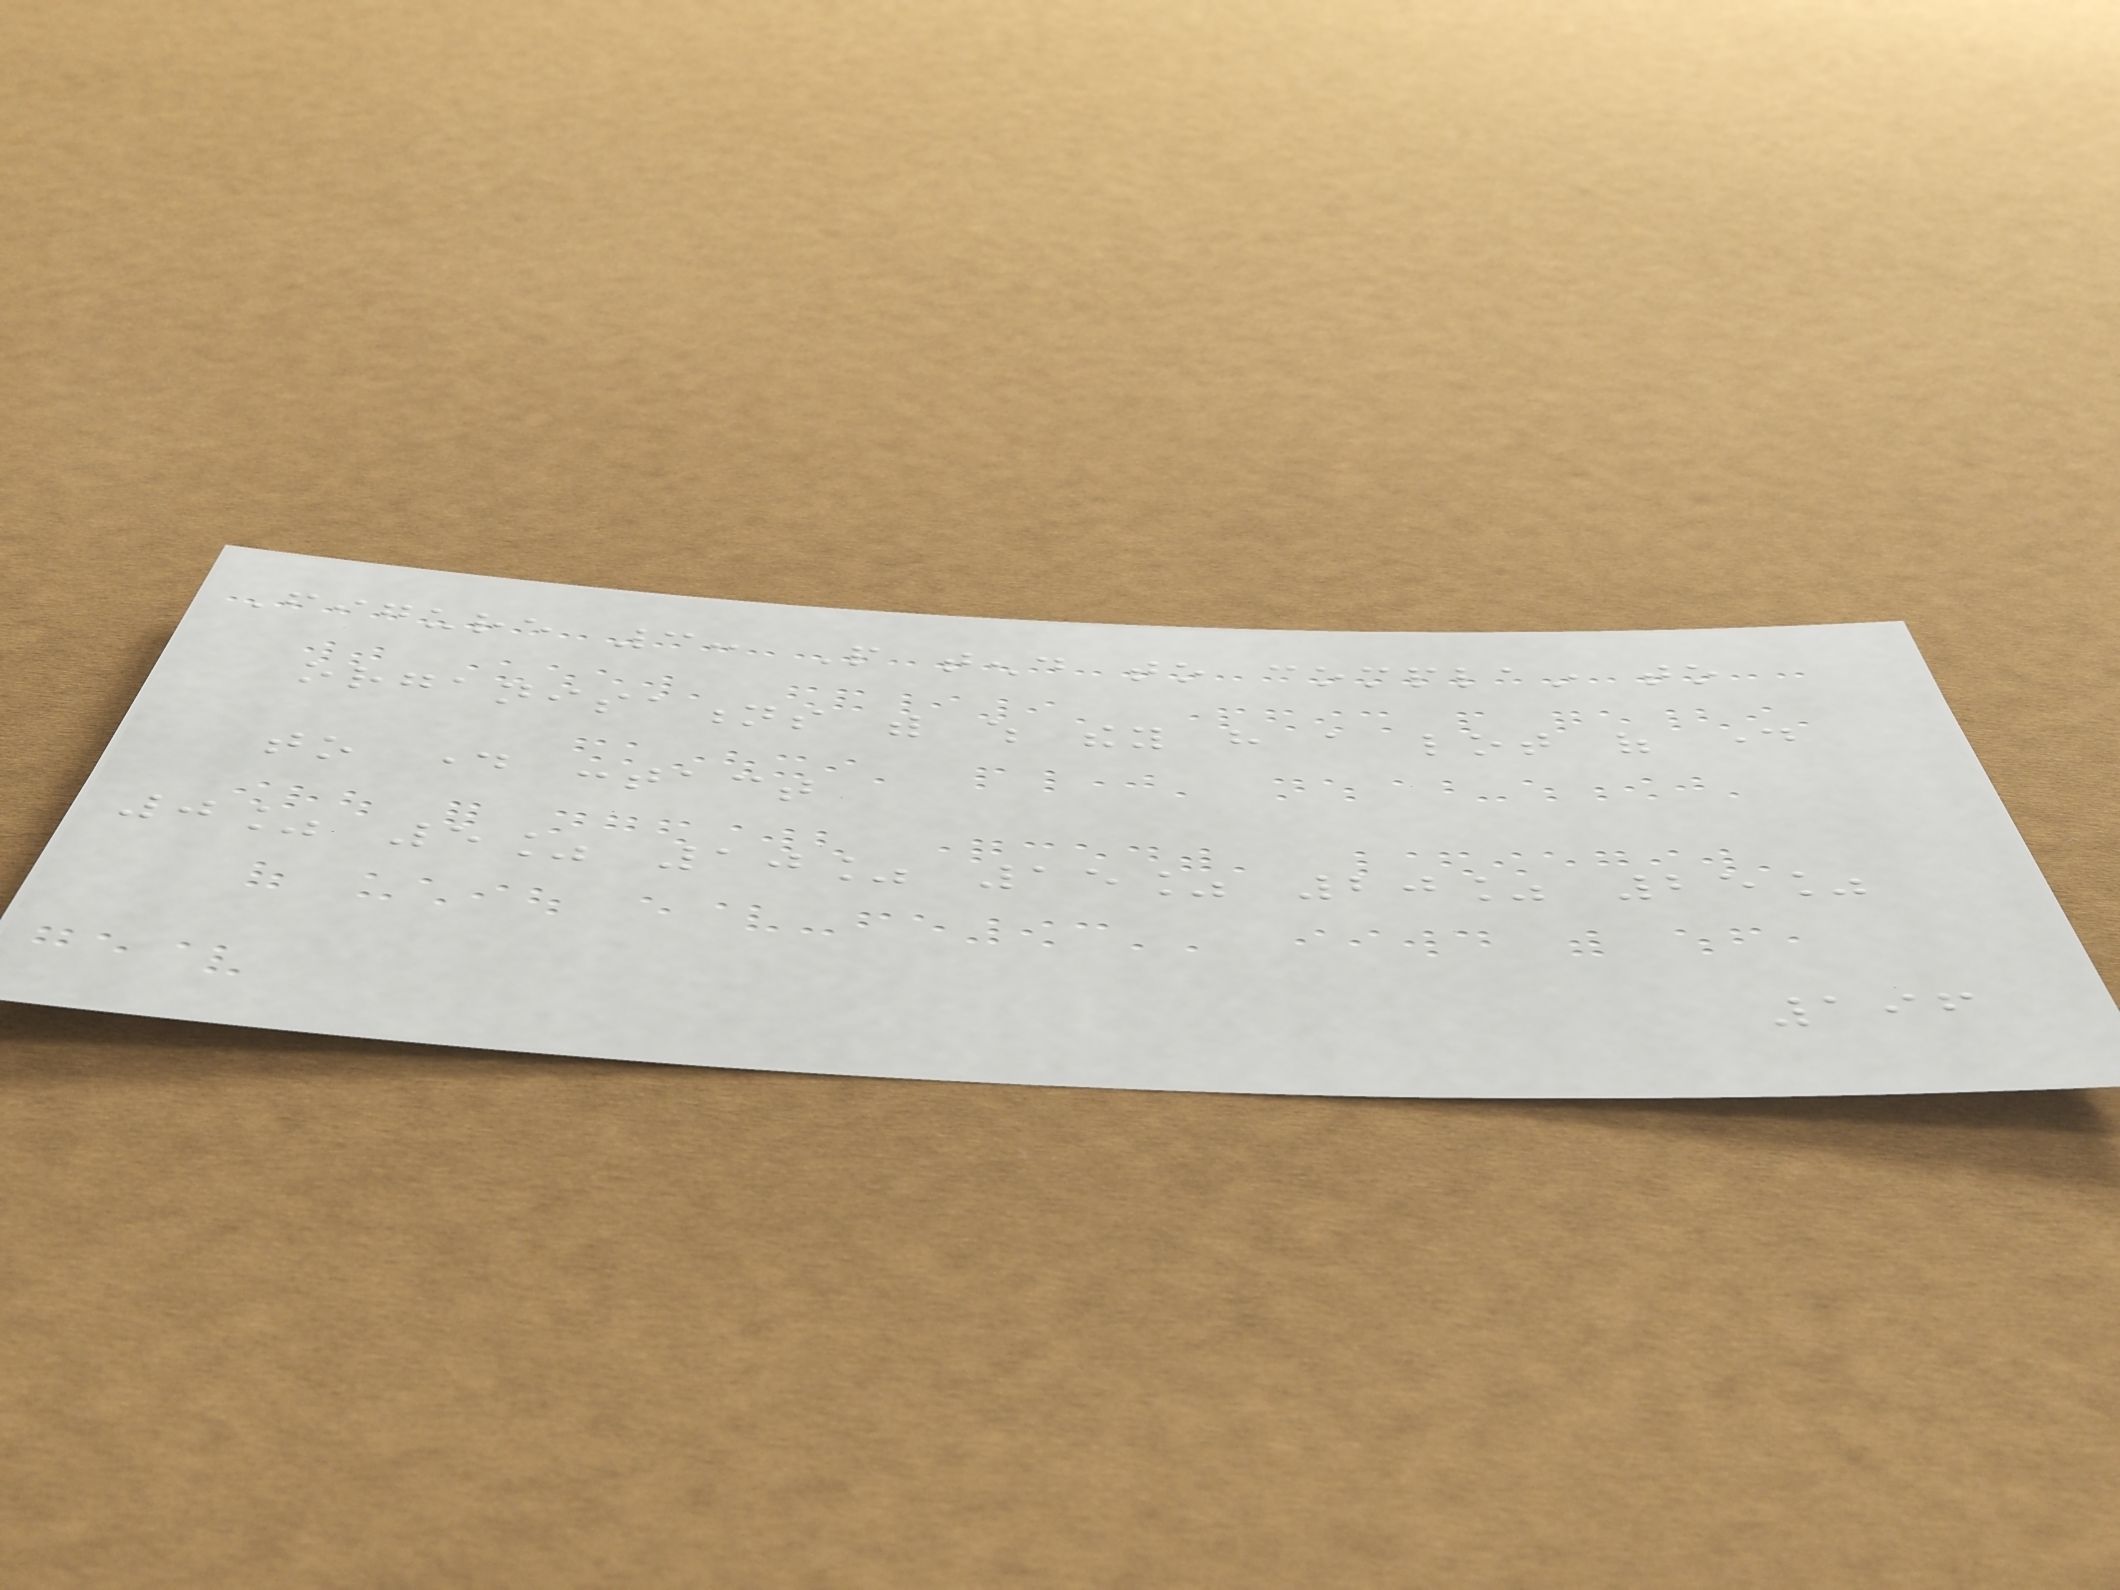Figure 3: People tend to complain to
organisations with which they have a lot of day
to day contact
0% 5% 10% 15% 20% 25%
196
